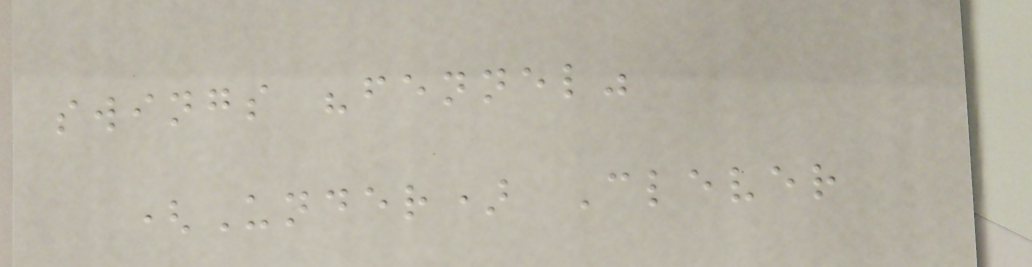swings "fennel"
(Under) Clever
